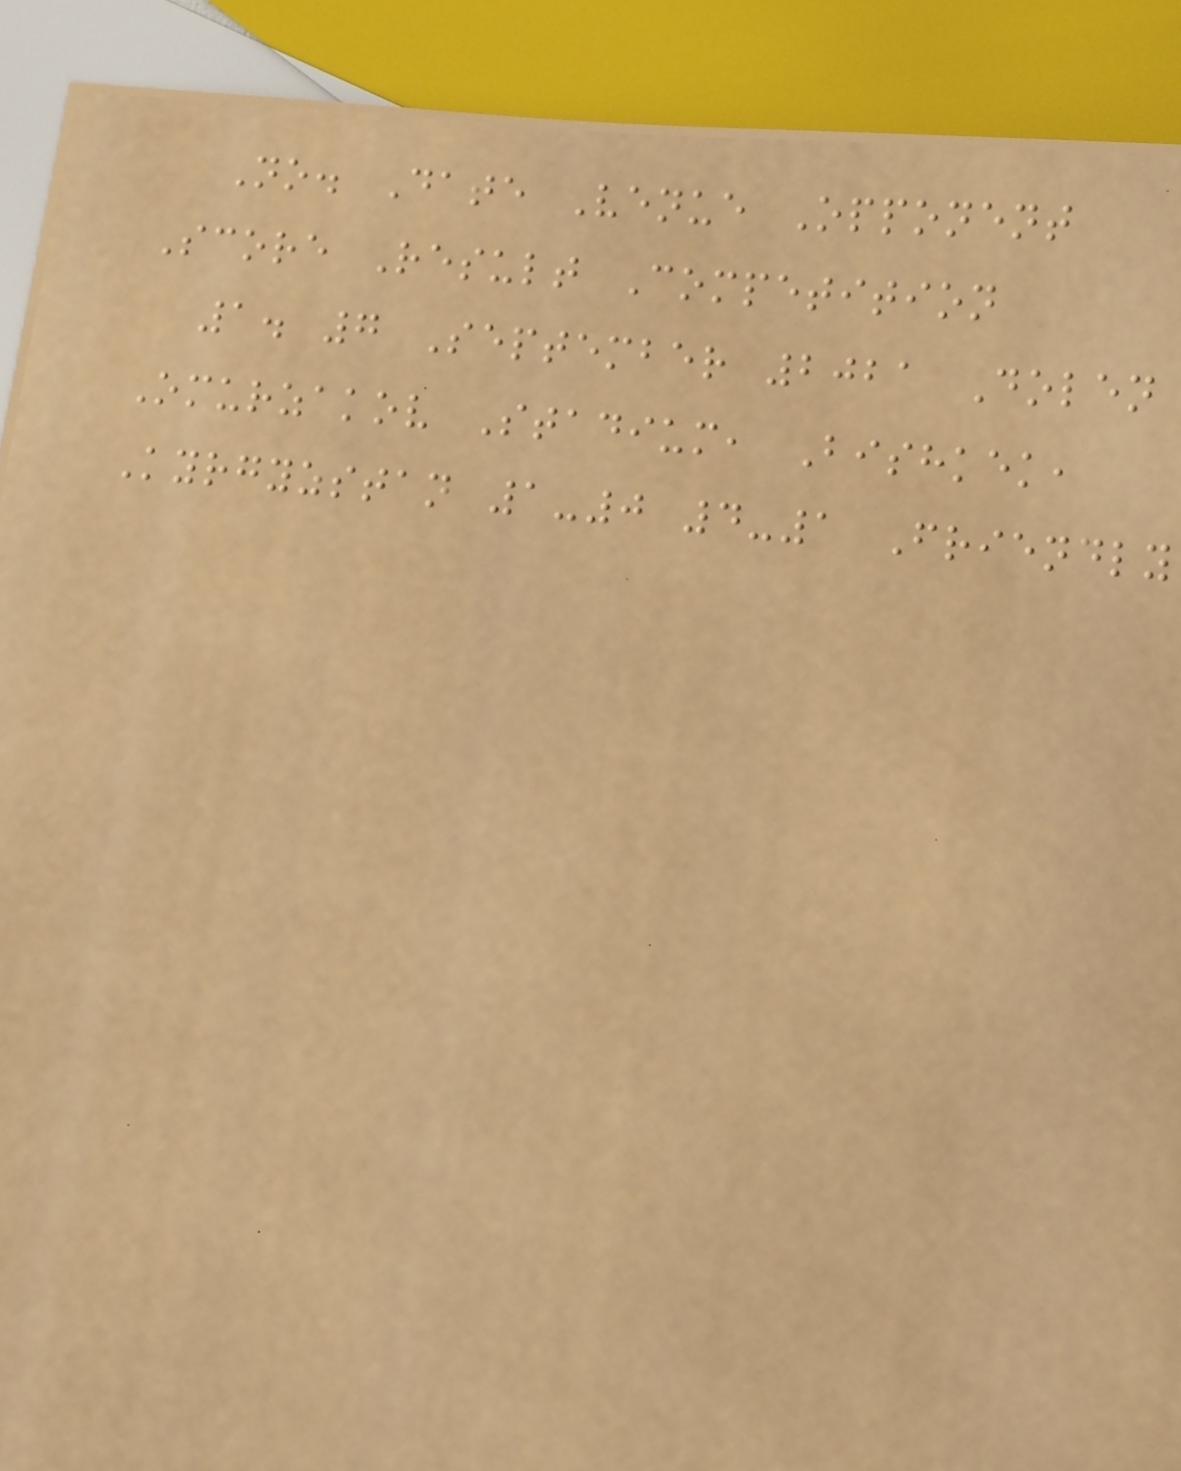No. Date Venue Opponent
Score Result Competition
1. 7 September 2021 Dolen
Omurzakov Stadium, Bishkek,
Kyrgyzstan 1-0 4-1 Friendly
